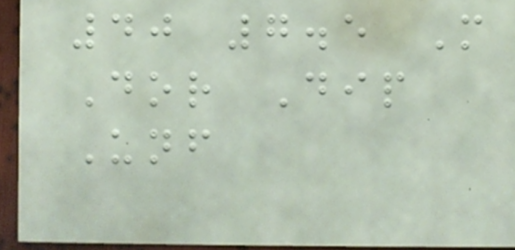40 7.5 M
Dor Dip
Unf
